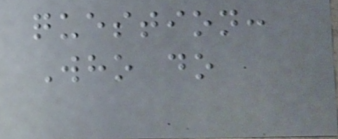question:
Who do
